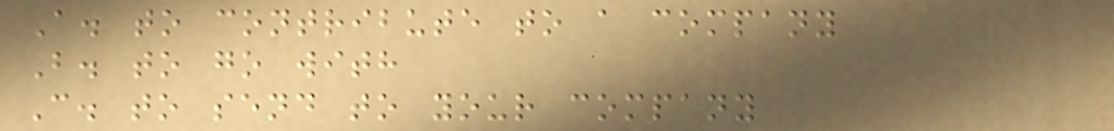A. to contribute to a company
B. to go with
C. to send to your company
